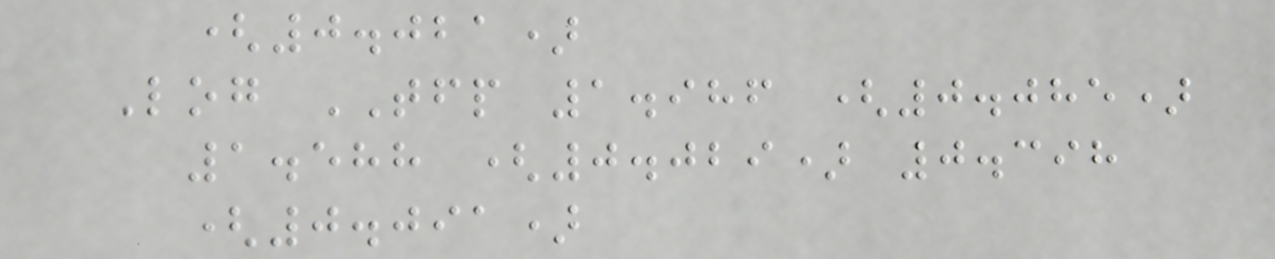(0.021)
Log TFP 1.986 (0.085)
1.588 (0.029) 0.398
(0.091)
